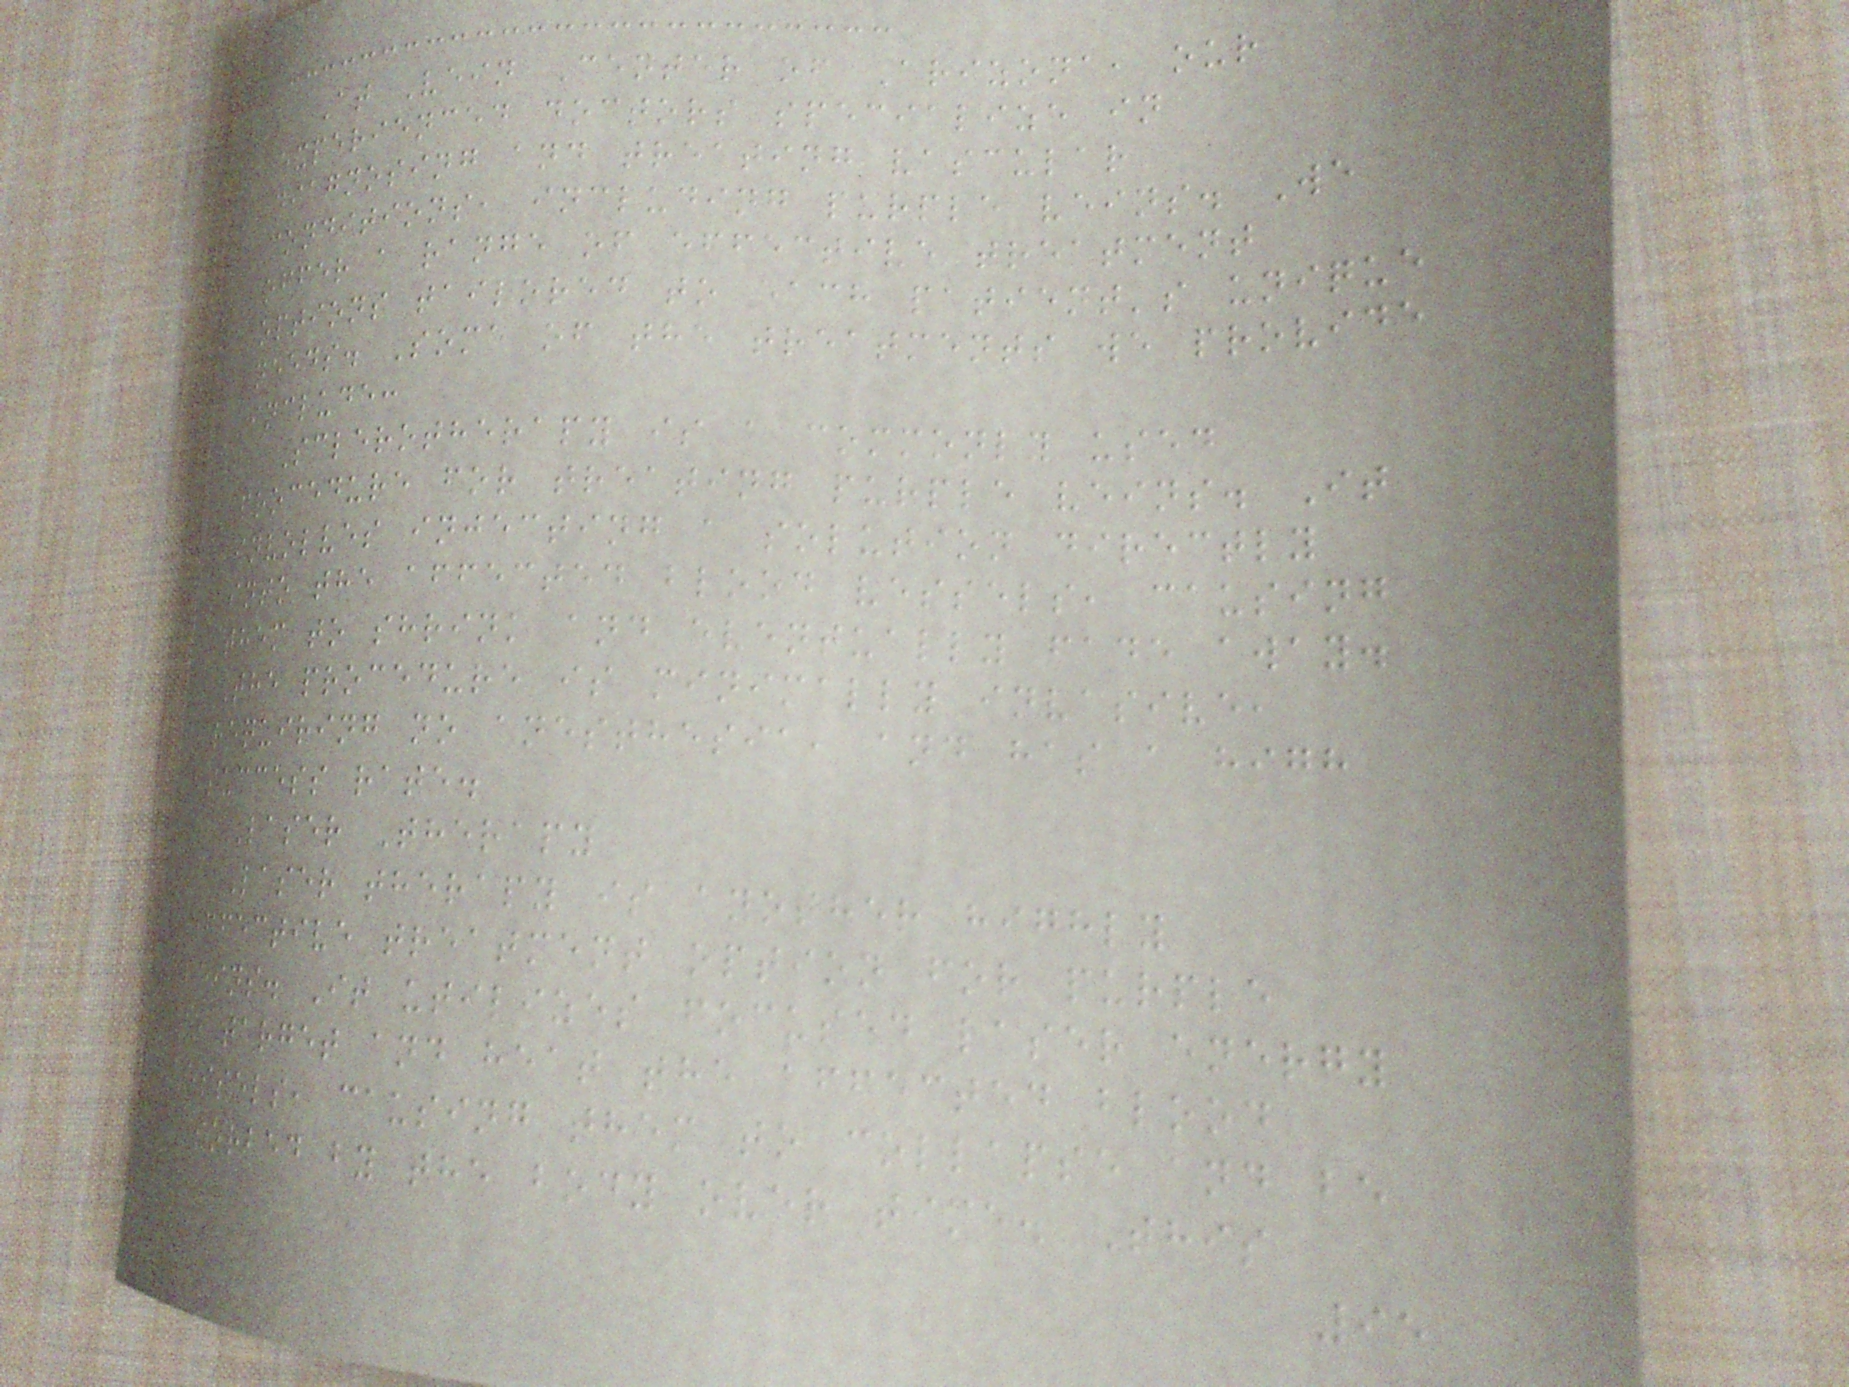At Vein Center of Arizona, our
experienced doctors specialize in
diagnosing and treating vascular
conditions, including purple veins. We
offer a range of effective treatment
options tailored to each patient's unique
needs. Some of the treatments we provide
include:
Sclerotherapy is a commonly used
procedure for treating purple veins. It
involves injecting a solution directly
into the affected blood vessels, causing
them to shrink and eventually fade away.
The procedure is minimally invasive,
requiring no anesthesia, and has a high
success rate.
Laser Therapy
Laser therapy is another highly
effective treatment option for purple
veins. It utilizes focused laser energy
to target and heat the affected blood
vessels, causing them to collapse and be
absorbed by the body over time. This
95
